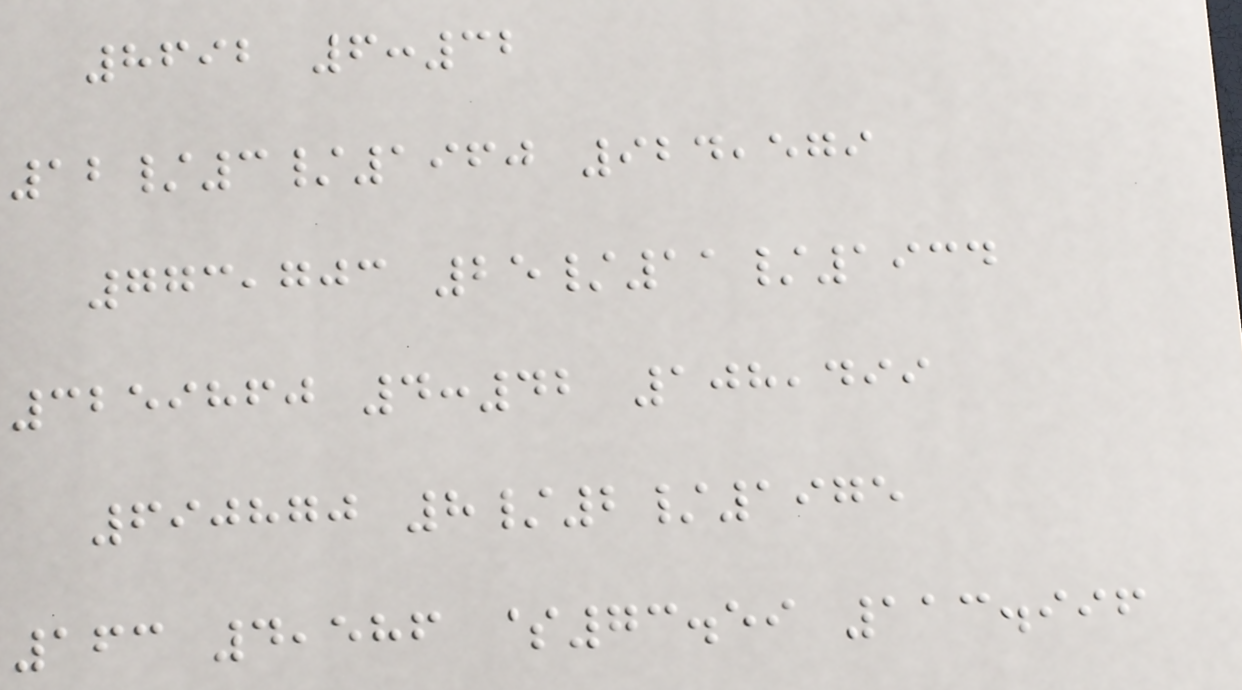8692 6:32
12/3/1960 924,579
773,703 25/11/1934
3259860 4:42 108,499
690870 8/2/1975
163 4,586 $73.59 113.996
